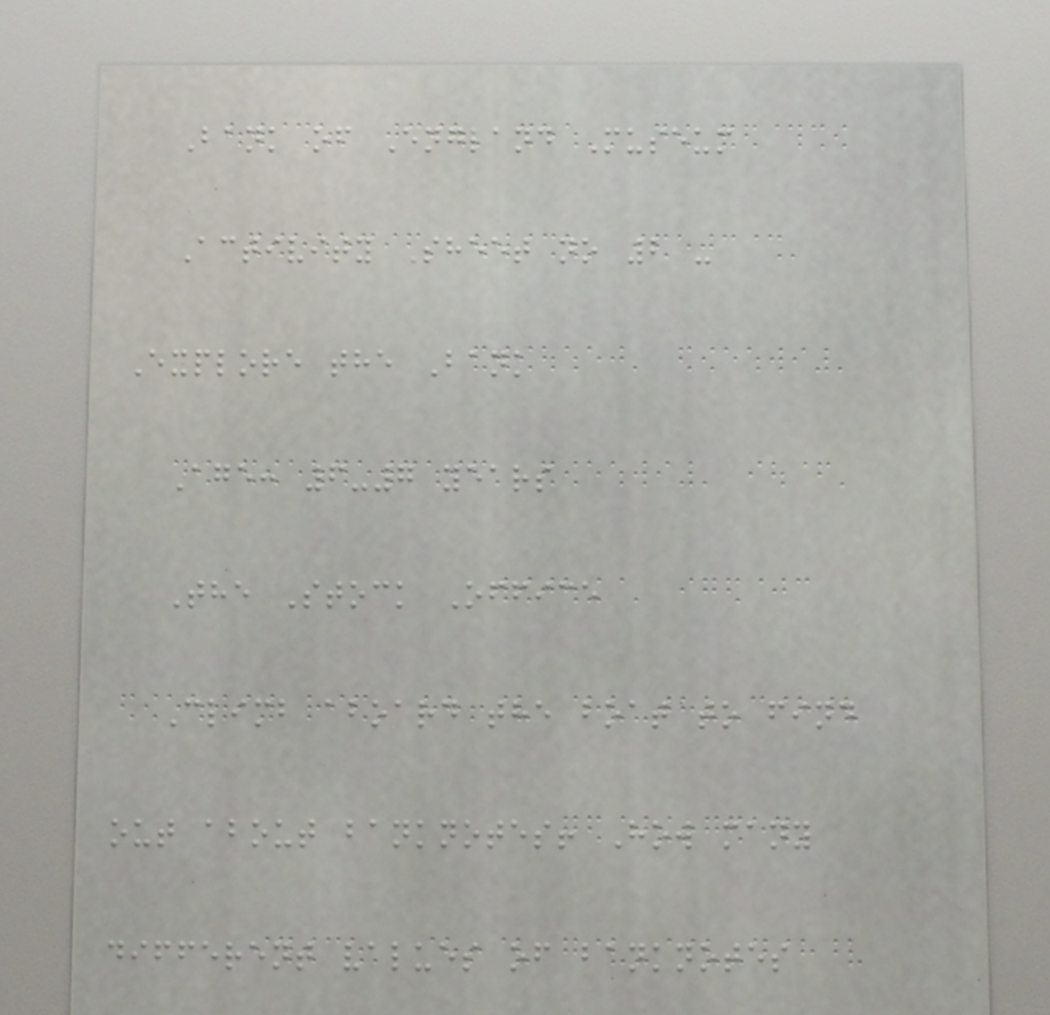Bank of England Museum
Activity Sheet no 2 -
Explore the Bank
Age: 6-7 years
The Stock Office
Climb aboard the boat to find
out about banknotes! How many
different values of banknotes
